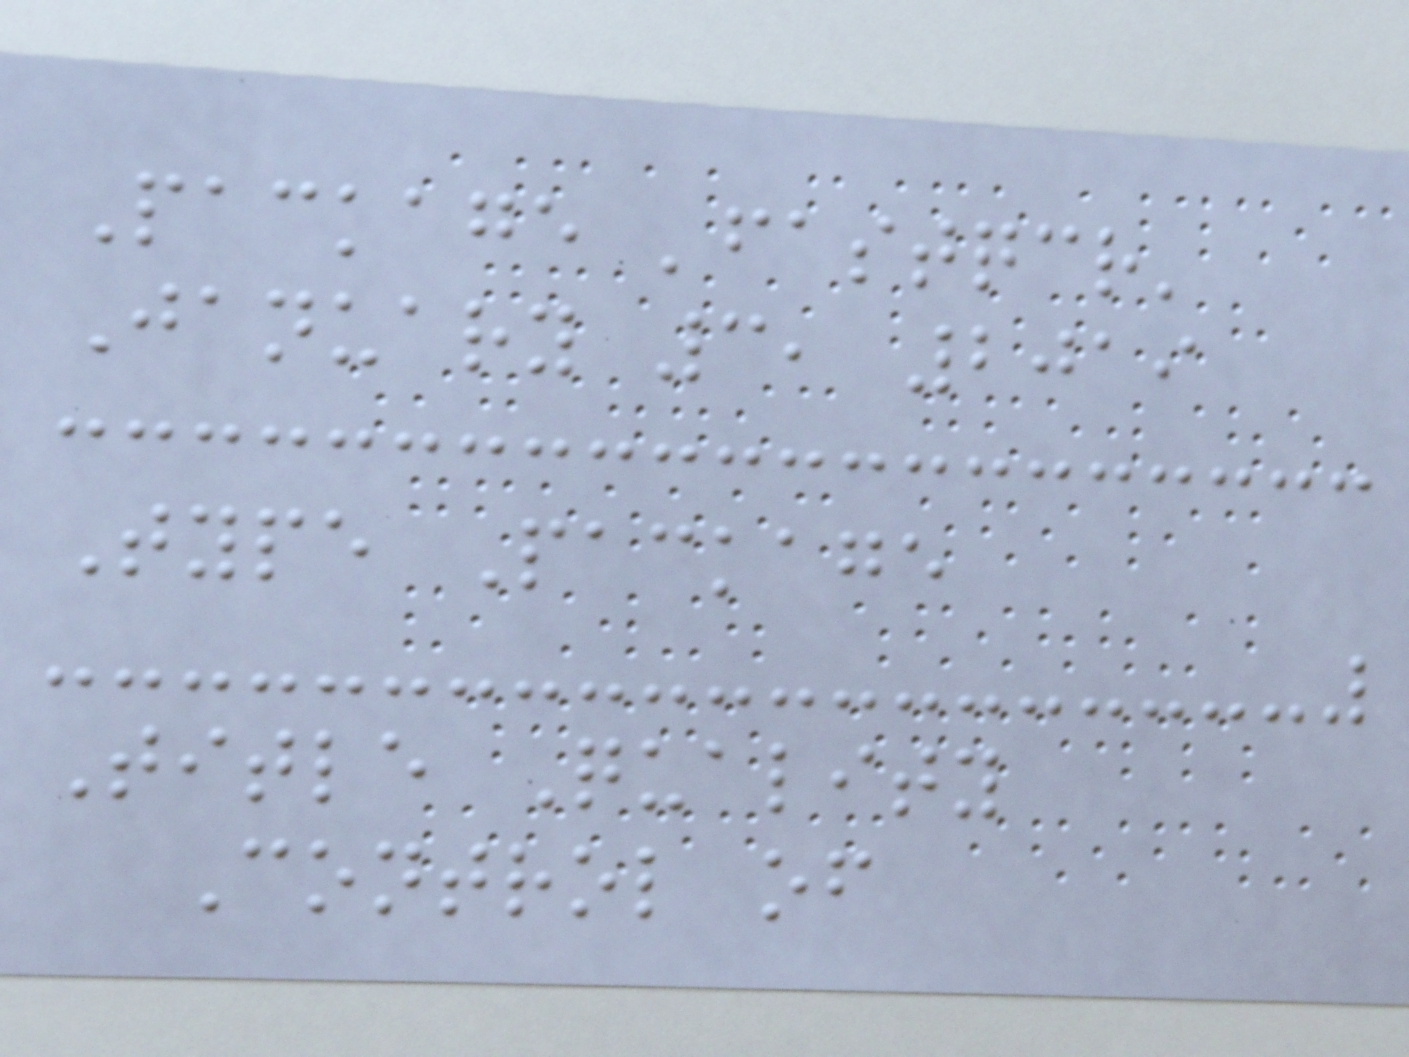Package 'fastqcr'
January 3, 2019
Type Package
Title Quality
Control of
